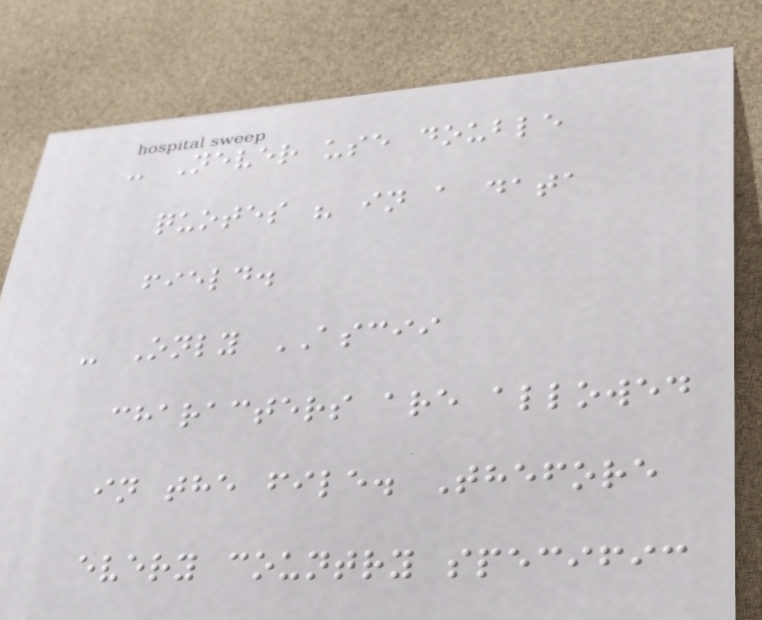- Never use double
quotes " in a data
field.
- Only ASCII
characters are allowed
in the file. Thefore
every country specific
